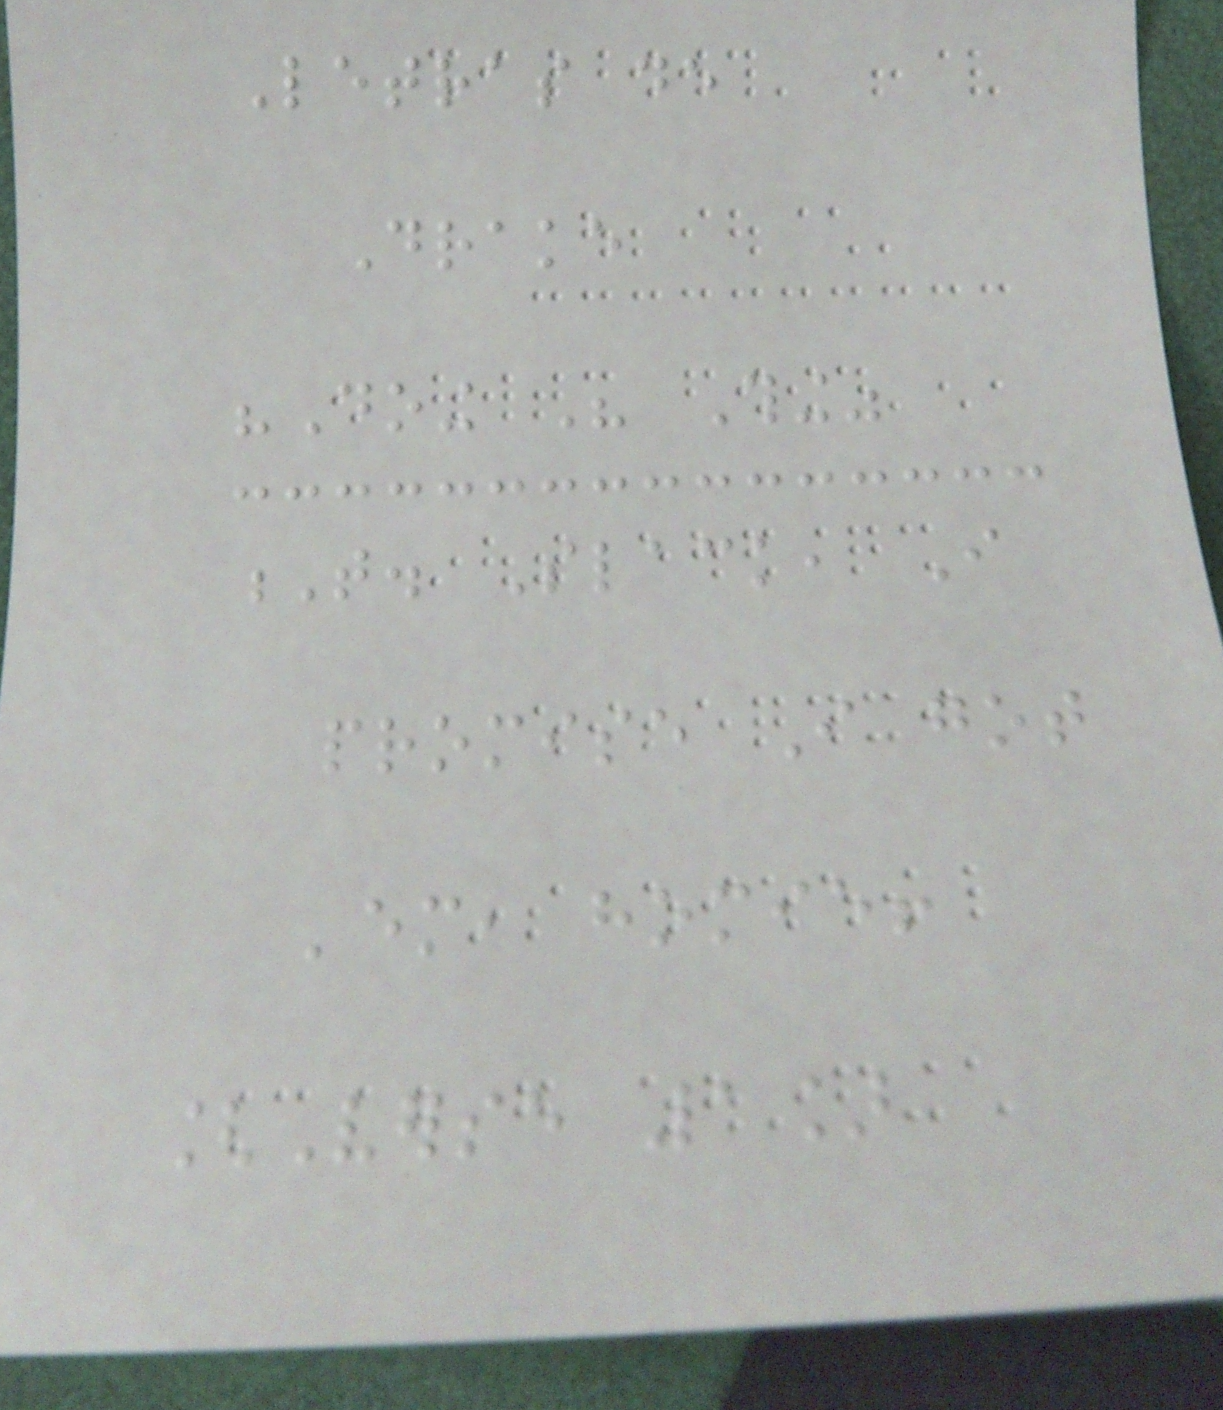Letras de
Drake
"Doing His Thing"
T. Slack, I
promise I got
'em, homie!
[Verse 1]
